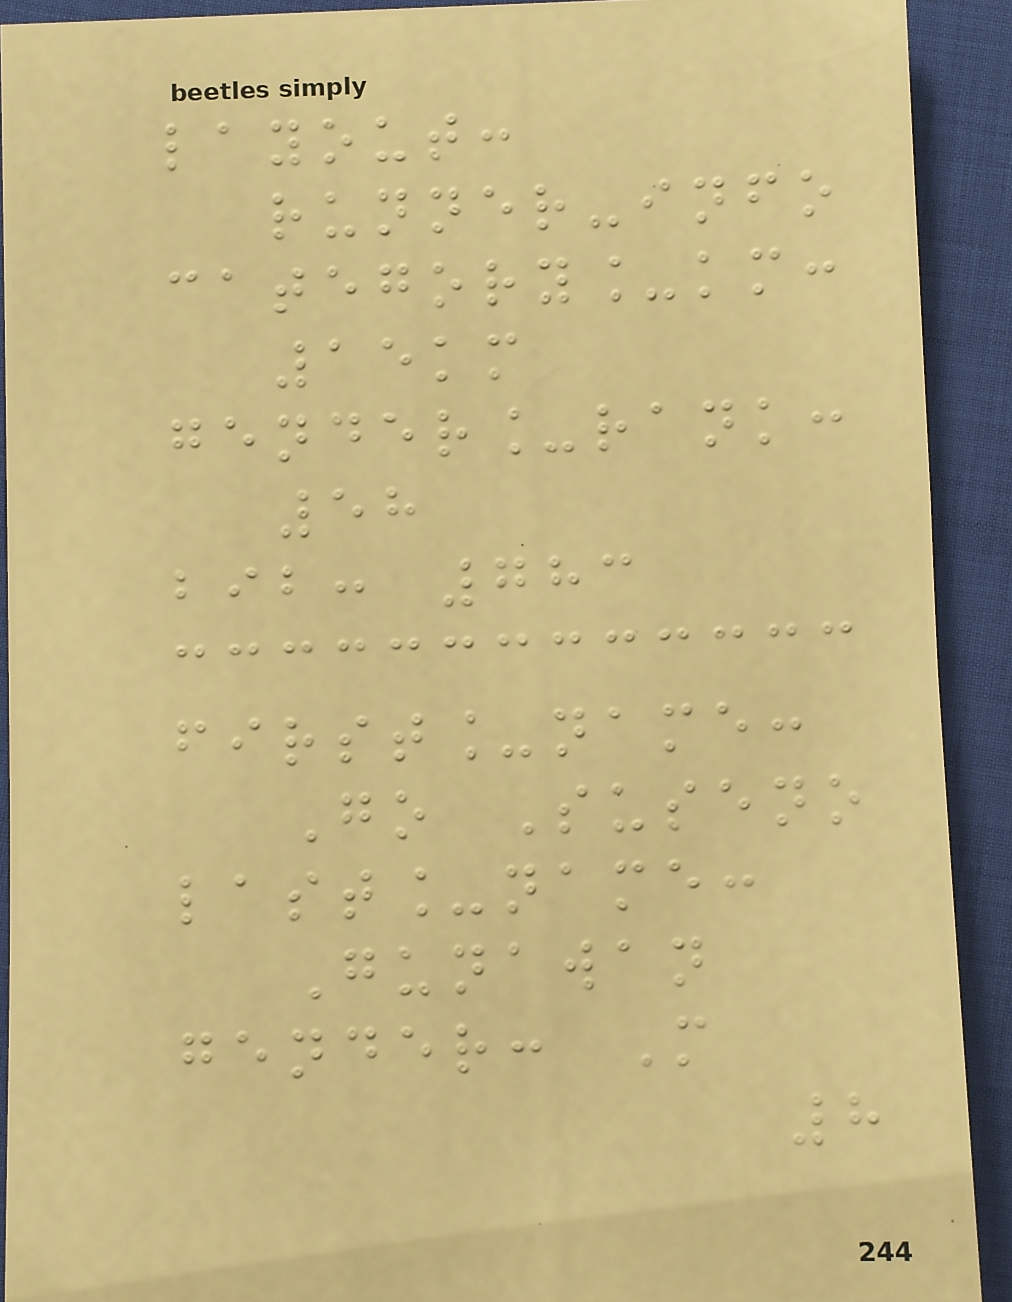layout:
runner-info
category_km:
15km
gender_rank:
58
bib: 783
first_name:
Go Suseno
last_name:
Gunawan
gender: M
8
